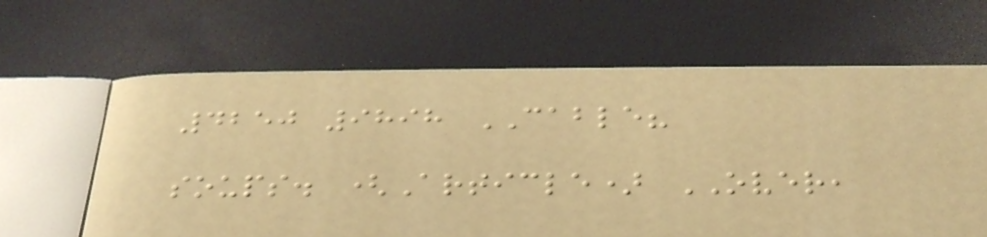4250 9898 CABLE?
soups. (Article) OVER,
